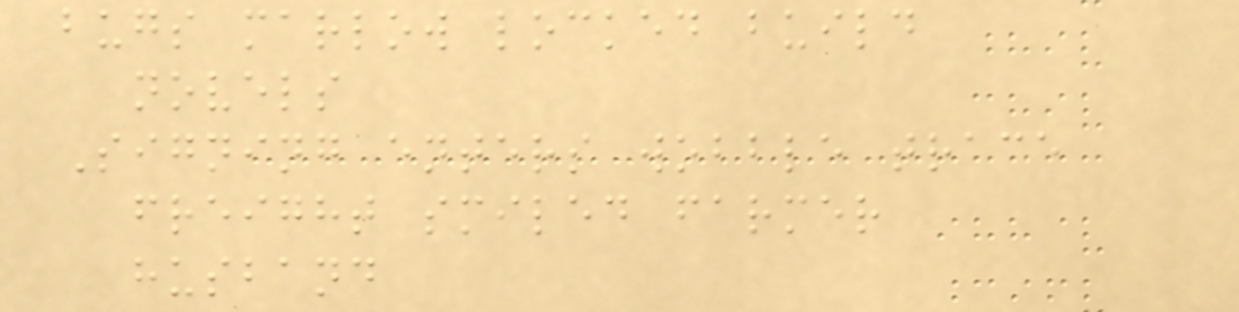bugs marlow locked build
novels
Signing enters wobble trace
freight smiled farmer
husband
